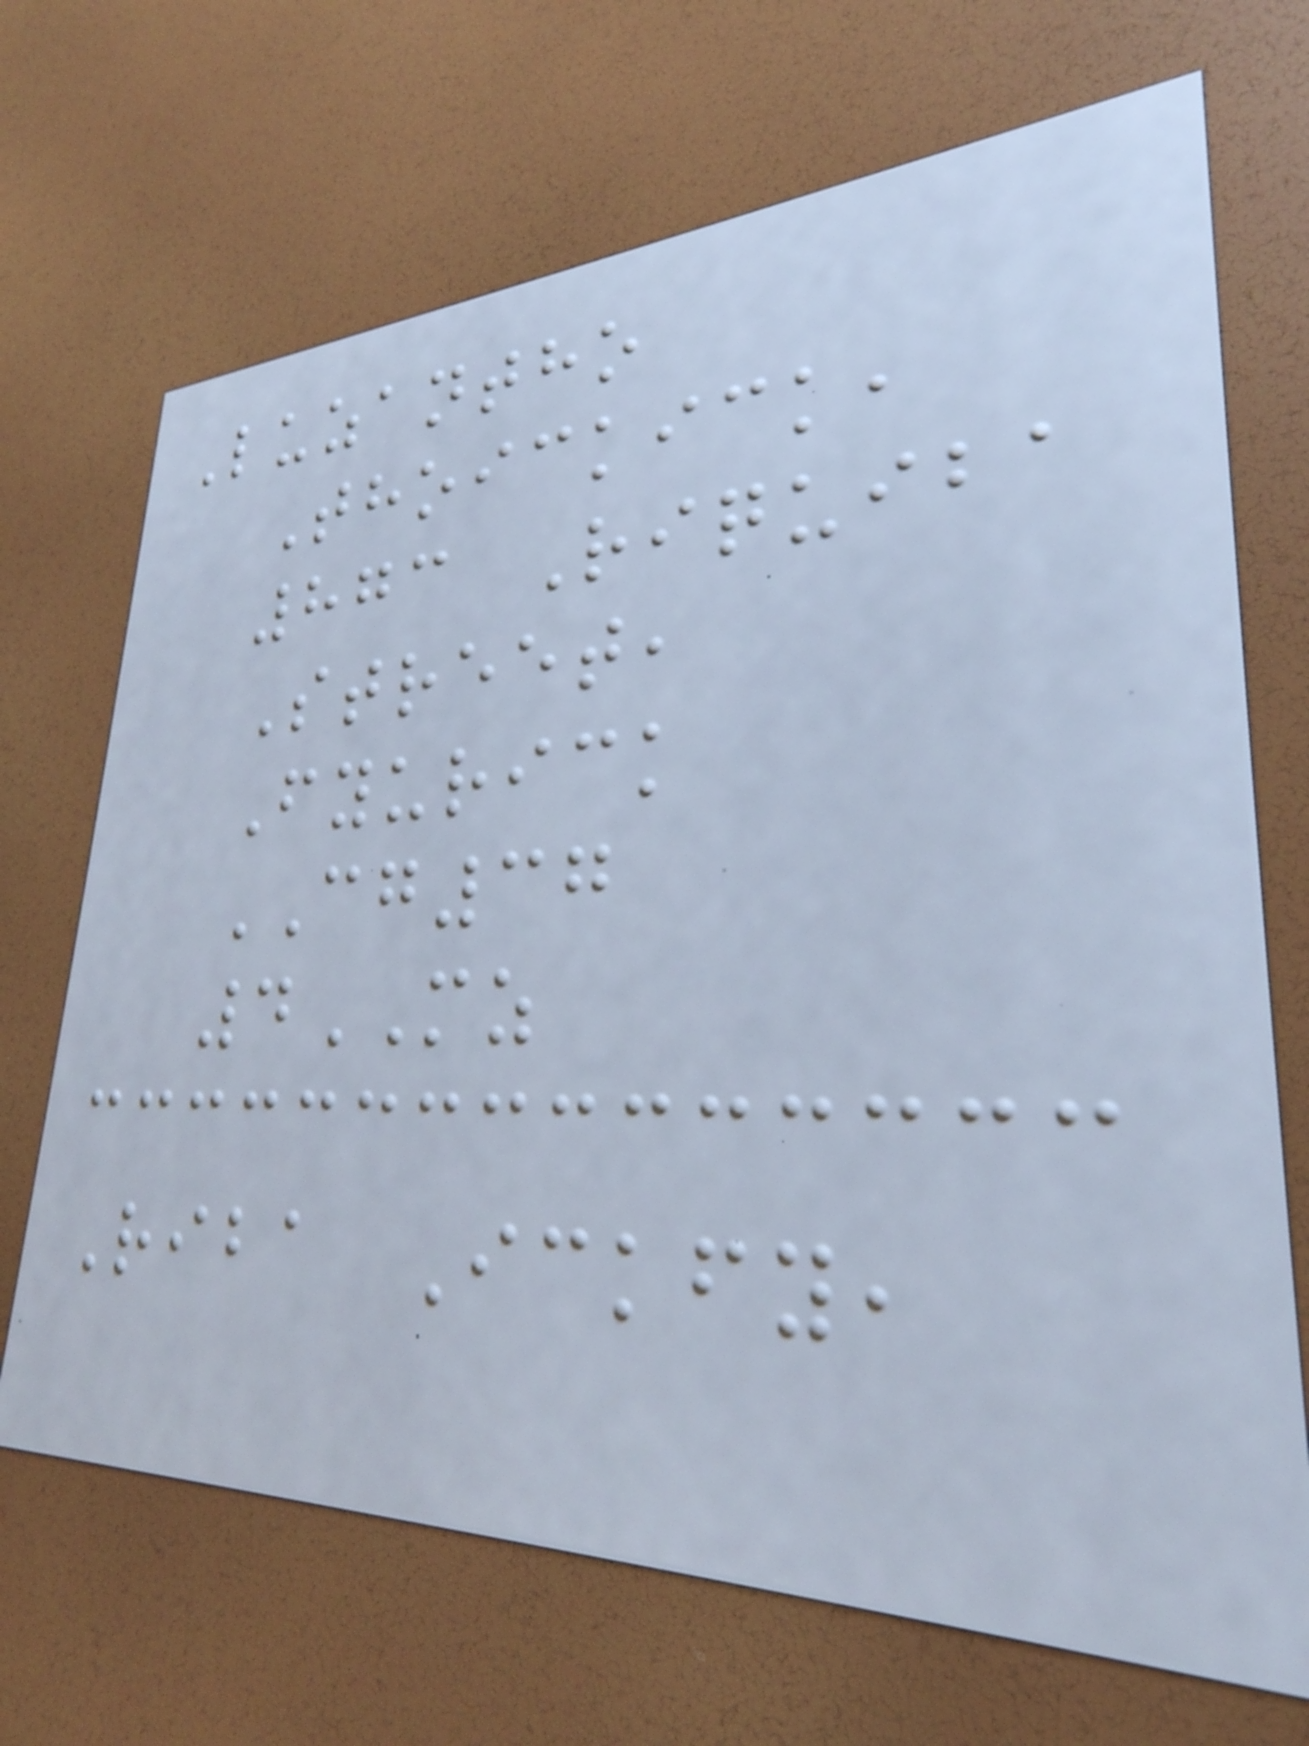Luzantho
Thoickick,
873 Riquiba
Street,
Fyurick
CG37
4MZ
Riba Ickfy,
